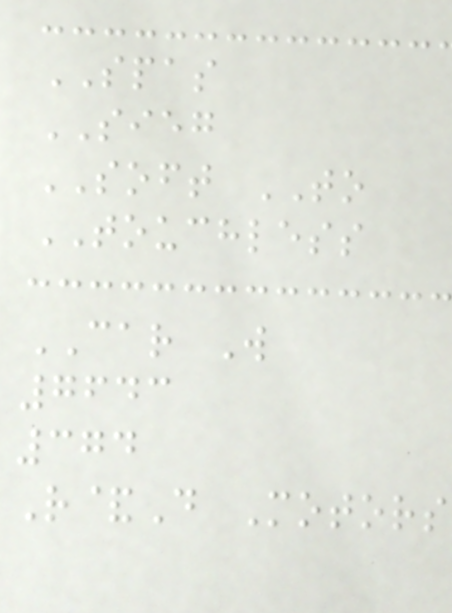SPAS
SIEG
SOFT TO
TOUCHLESS
CAR W
7643
374
R&D Motors
